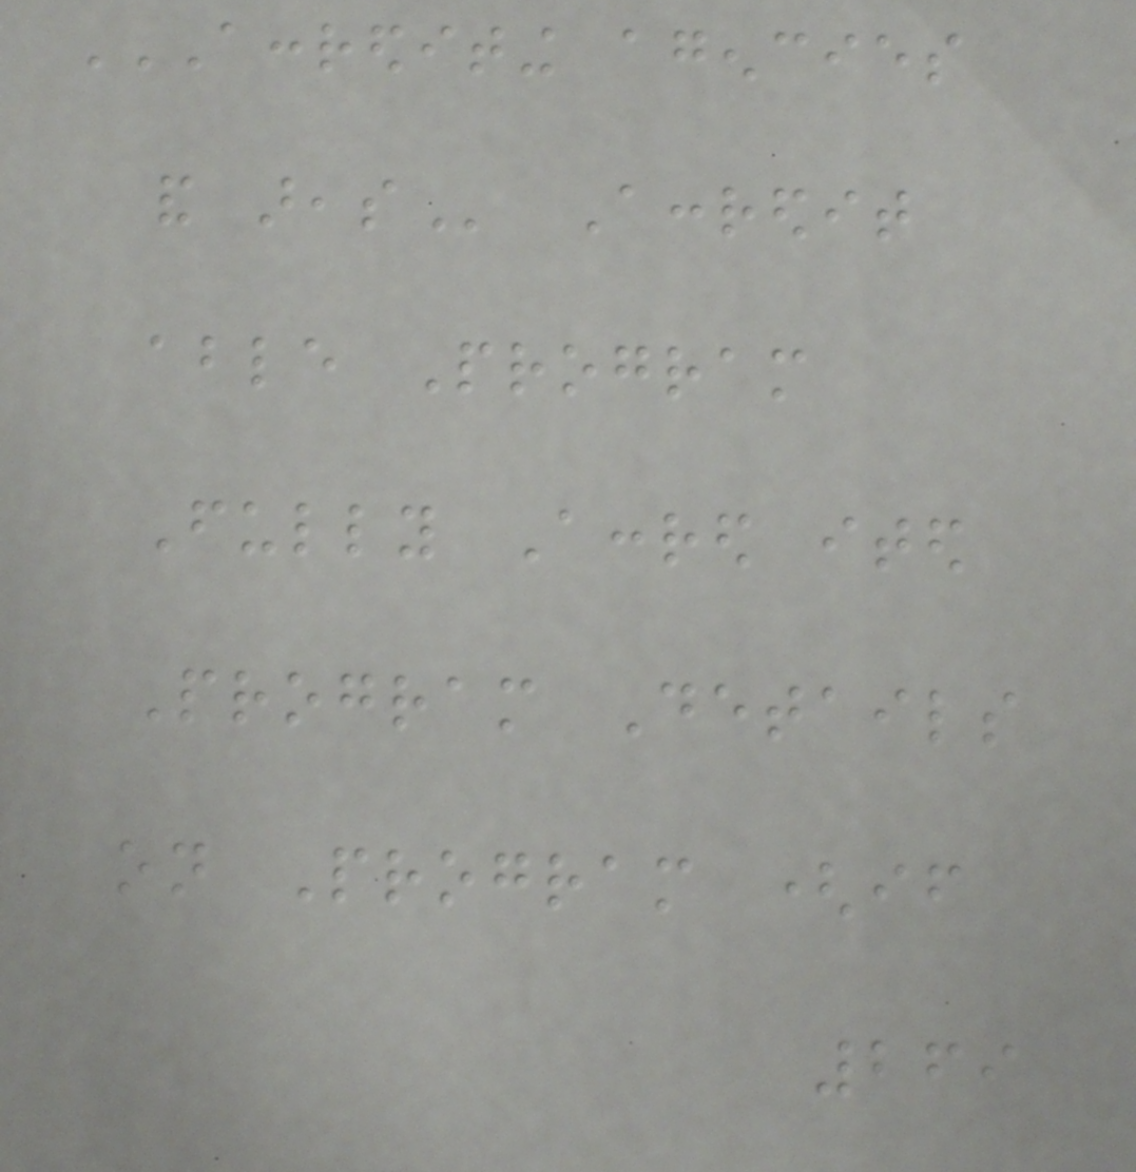ACCREDITING AGENCIES
AND AREAS Accredit
able Program
Fully Accred ited
Program Details
on Program (if
269
